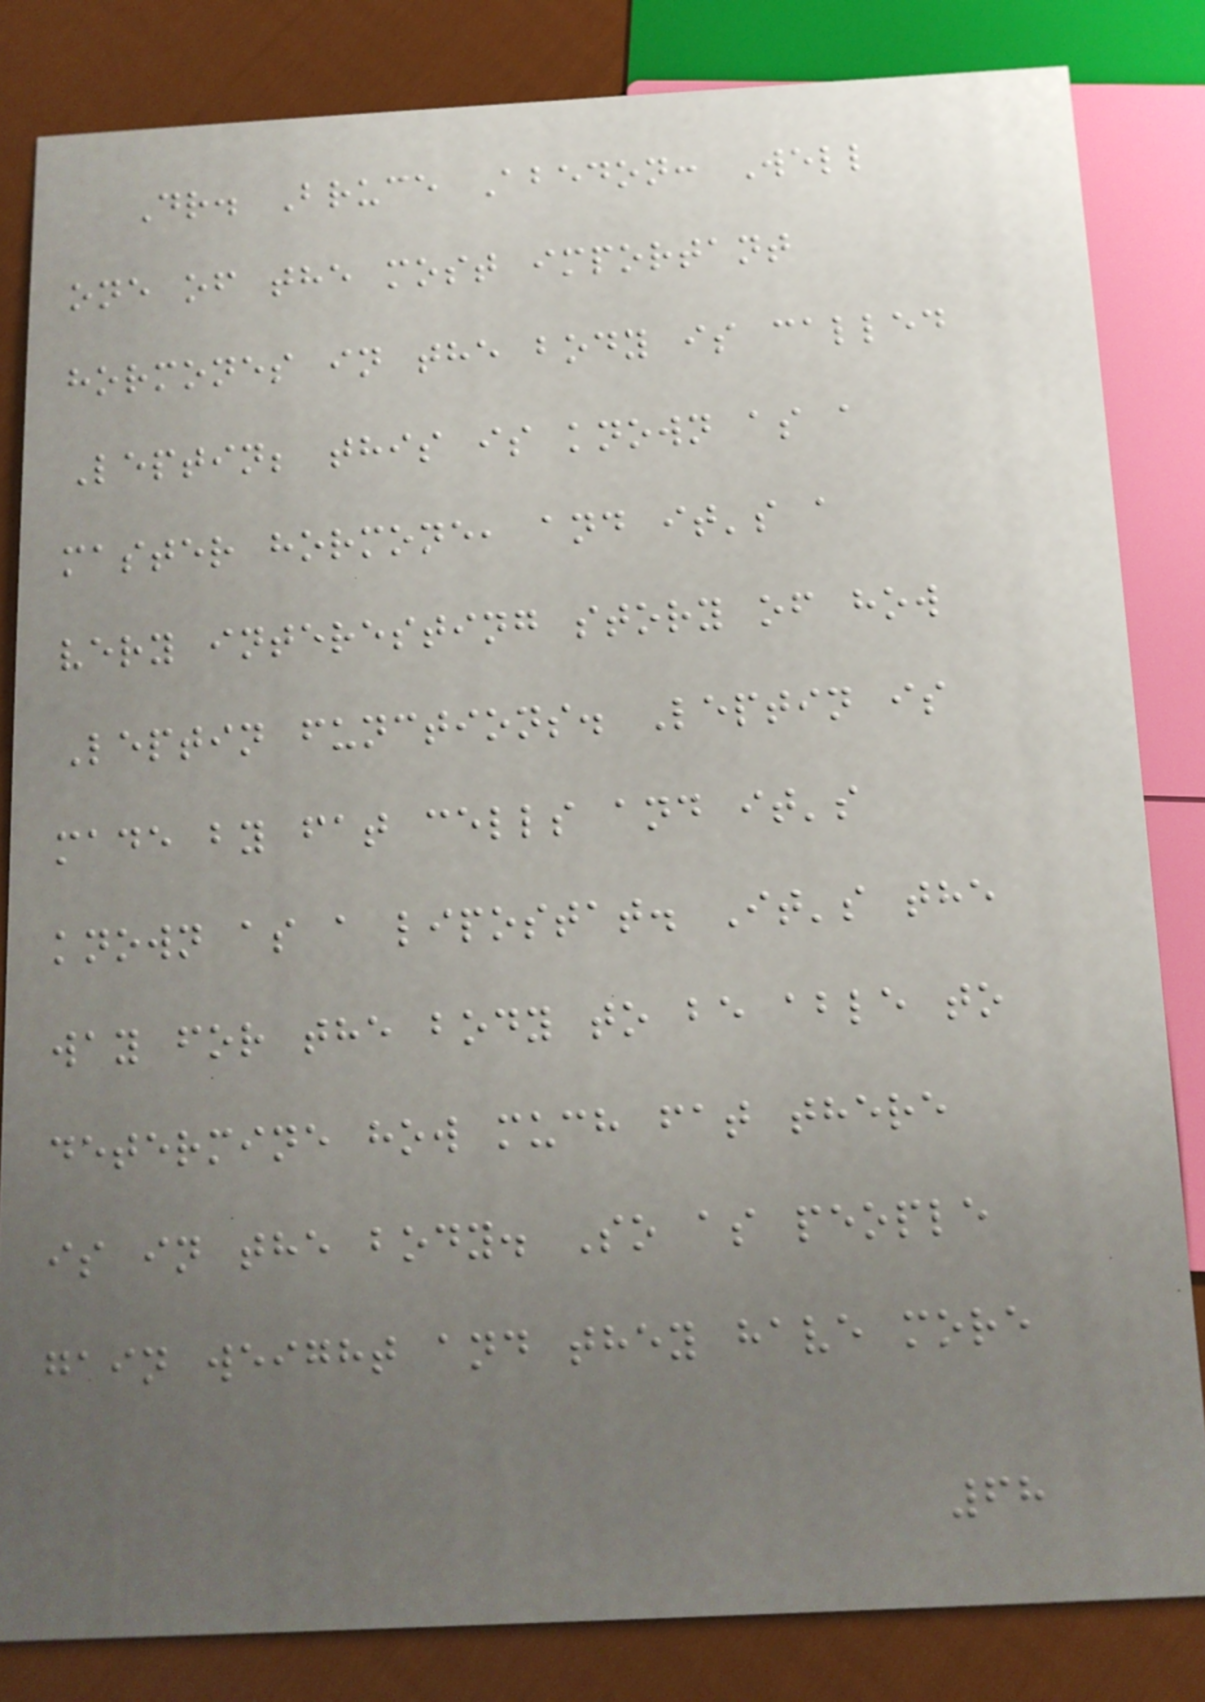Dr. Bruce Abedon: Well
one of the most important
hormones in the body is called
Leptin; this is known as a
master hormone, and it's a
very interesting story of how
Leptin functions. Leptin is
made by fat cells and it's
known as a lipostat. It's the
way for the body to be able to
determine how much fat there
is in the body. So as people
gain weight and they have more
68
